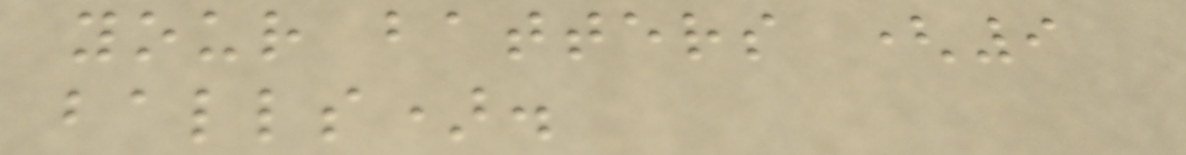your batters (9
balls).
